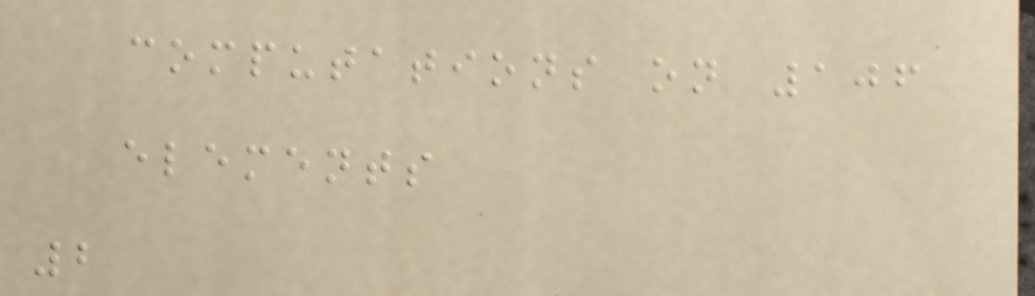computations on 106
elements
2
